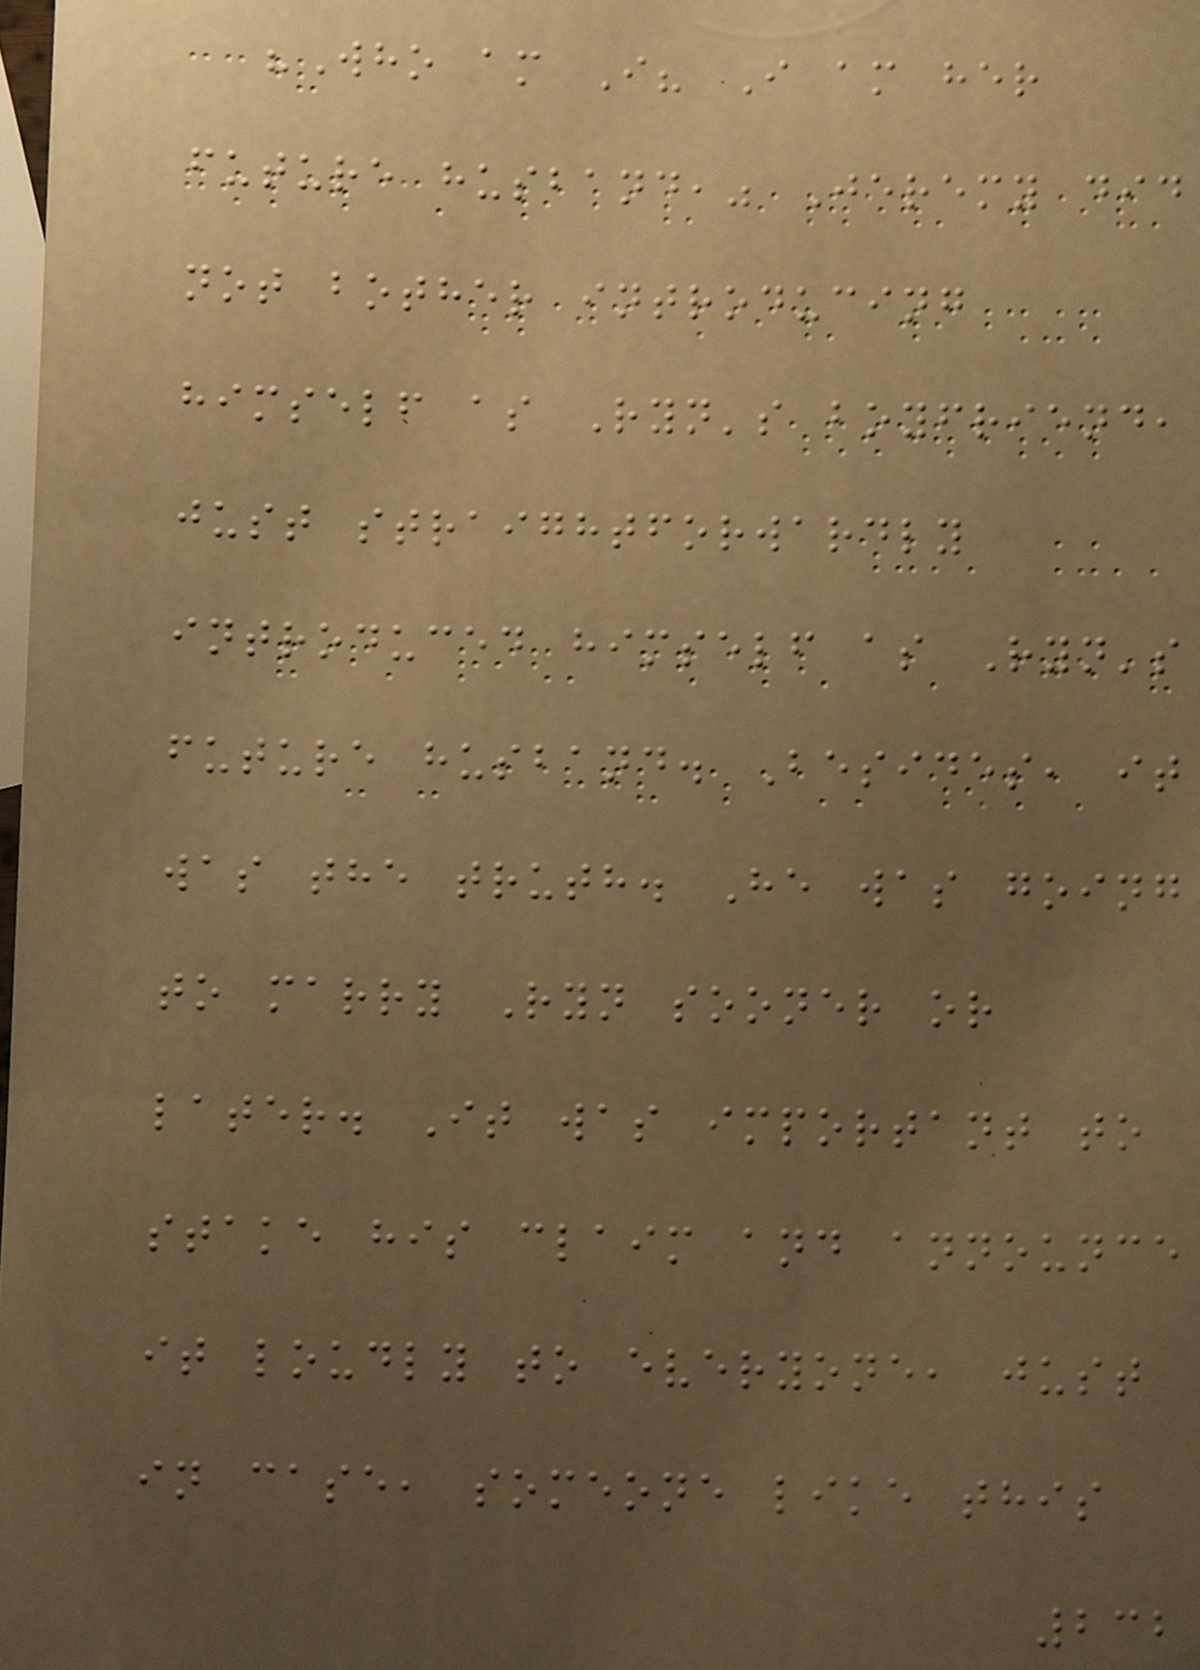"Who am I? I am her
future husband," Jeremy did
not bother introducing
himself as Ryn's boyfriend,
just straightforwardly
introduced himself as Ryn's
future husband. Besides, it
was the truth. He was going
to marry Ryn sooner or
later. It was important to
stake his claim and announce
it loudly to everyone, just
in case, someone like this
232
